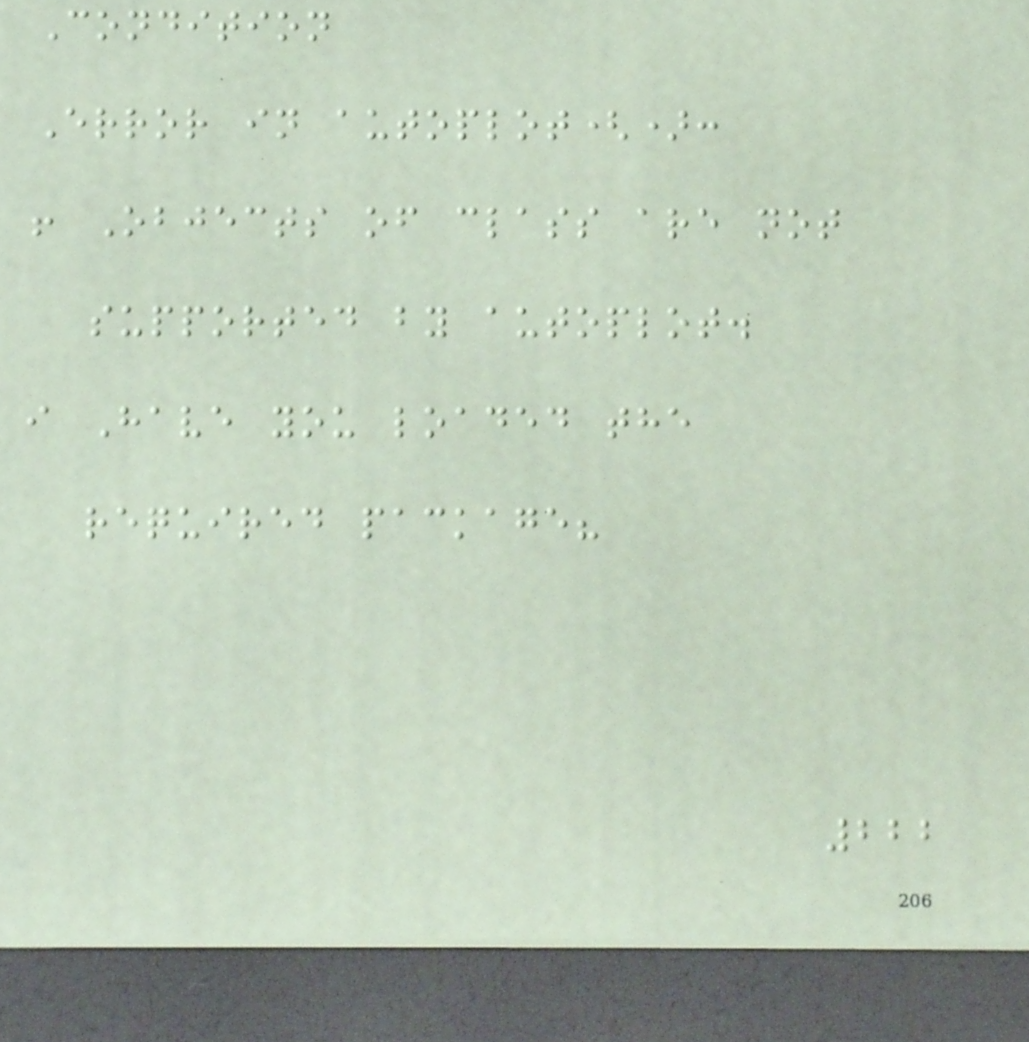Condition
Error in autoplot():
! Objects of class are not
supported by autoplot.
i Have you loaded the
required package?
222
